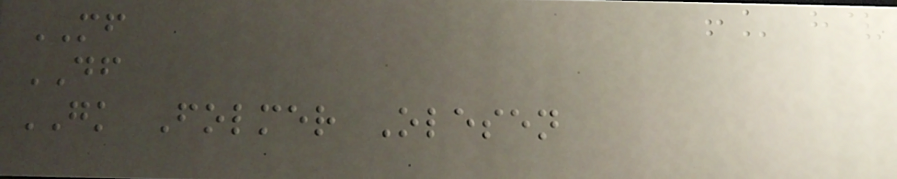MF
DF
GK Folmer Olesen
